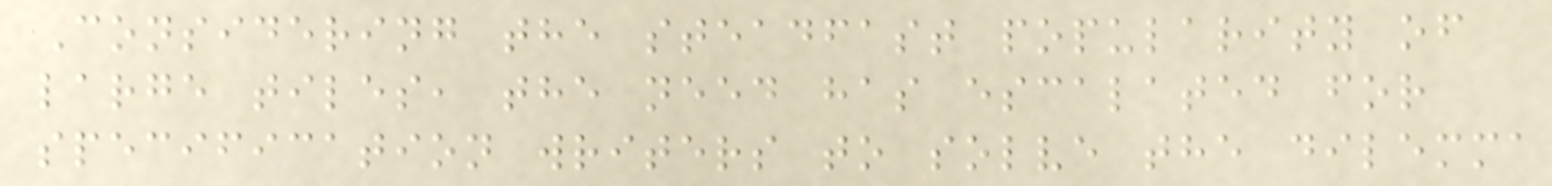Considering the steadfast popularity of
large tiles, the need has escalated for
specification writers to solve the dilemma
